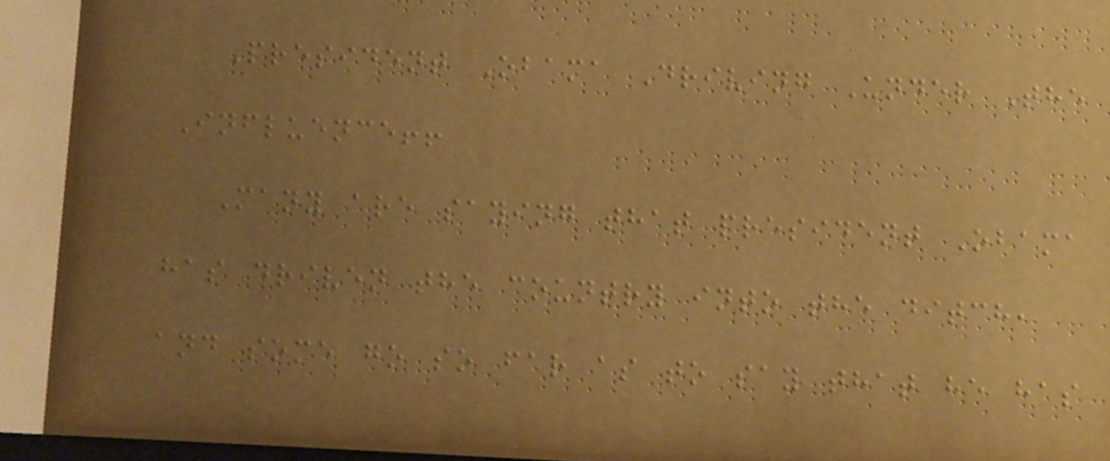President Obama Driving Under The
Influence!!
Many are saying that president Obama
has driven the country into the ditch,
and some go so far as to say that he has
